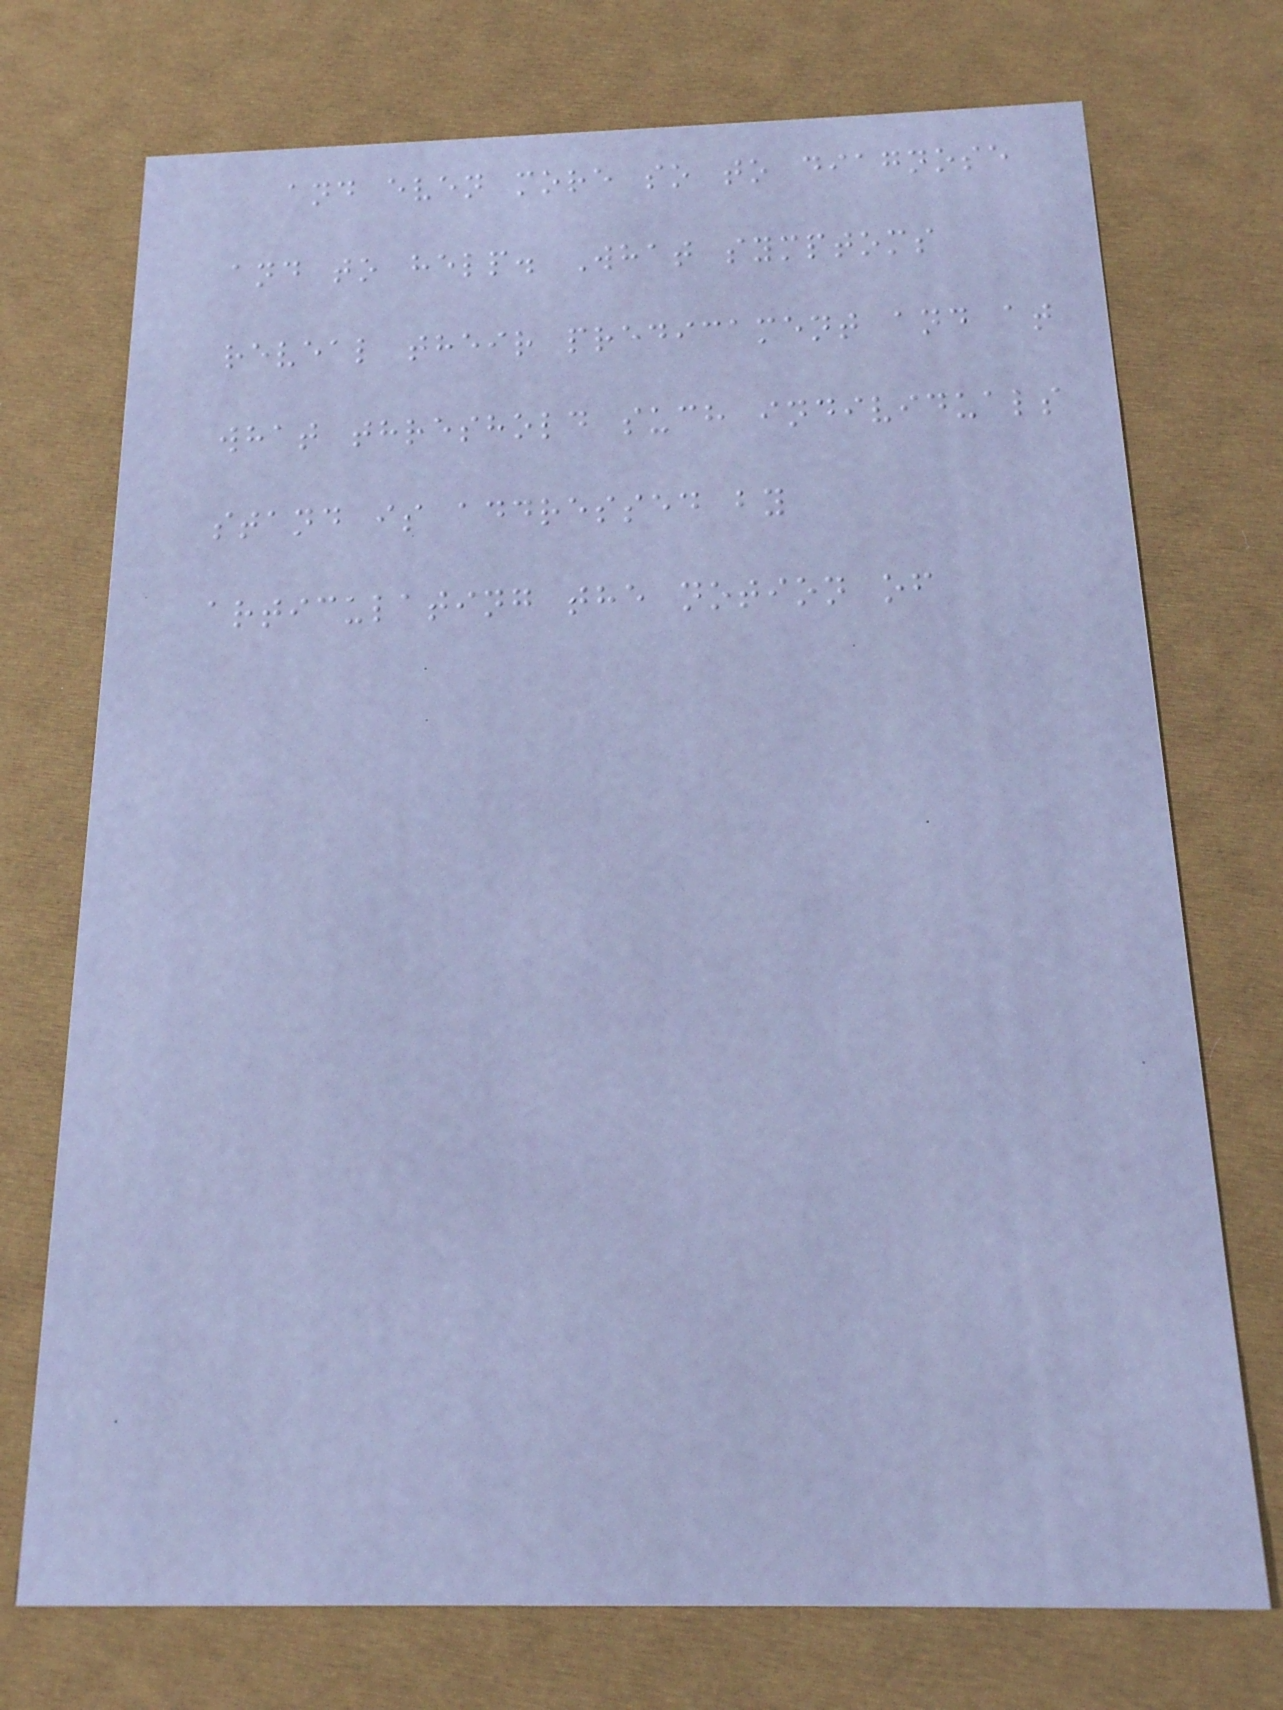and even more so to diagnose
and to help. What symptoms
reveal their predicament and at
what threshold such individuals
stand is addressed by
articulating the notion of
